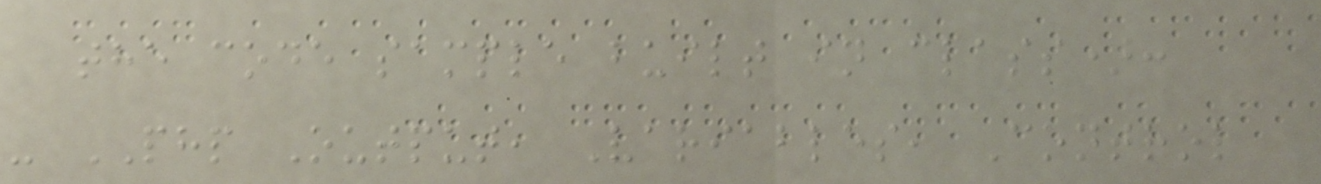the code sample built in class):
- PHP Output, Variables, Control
